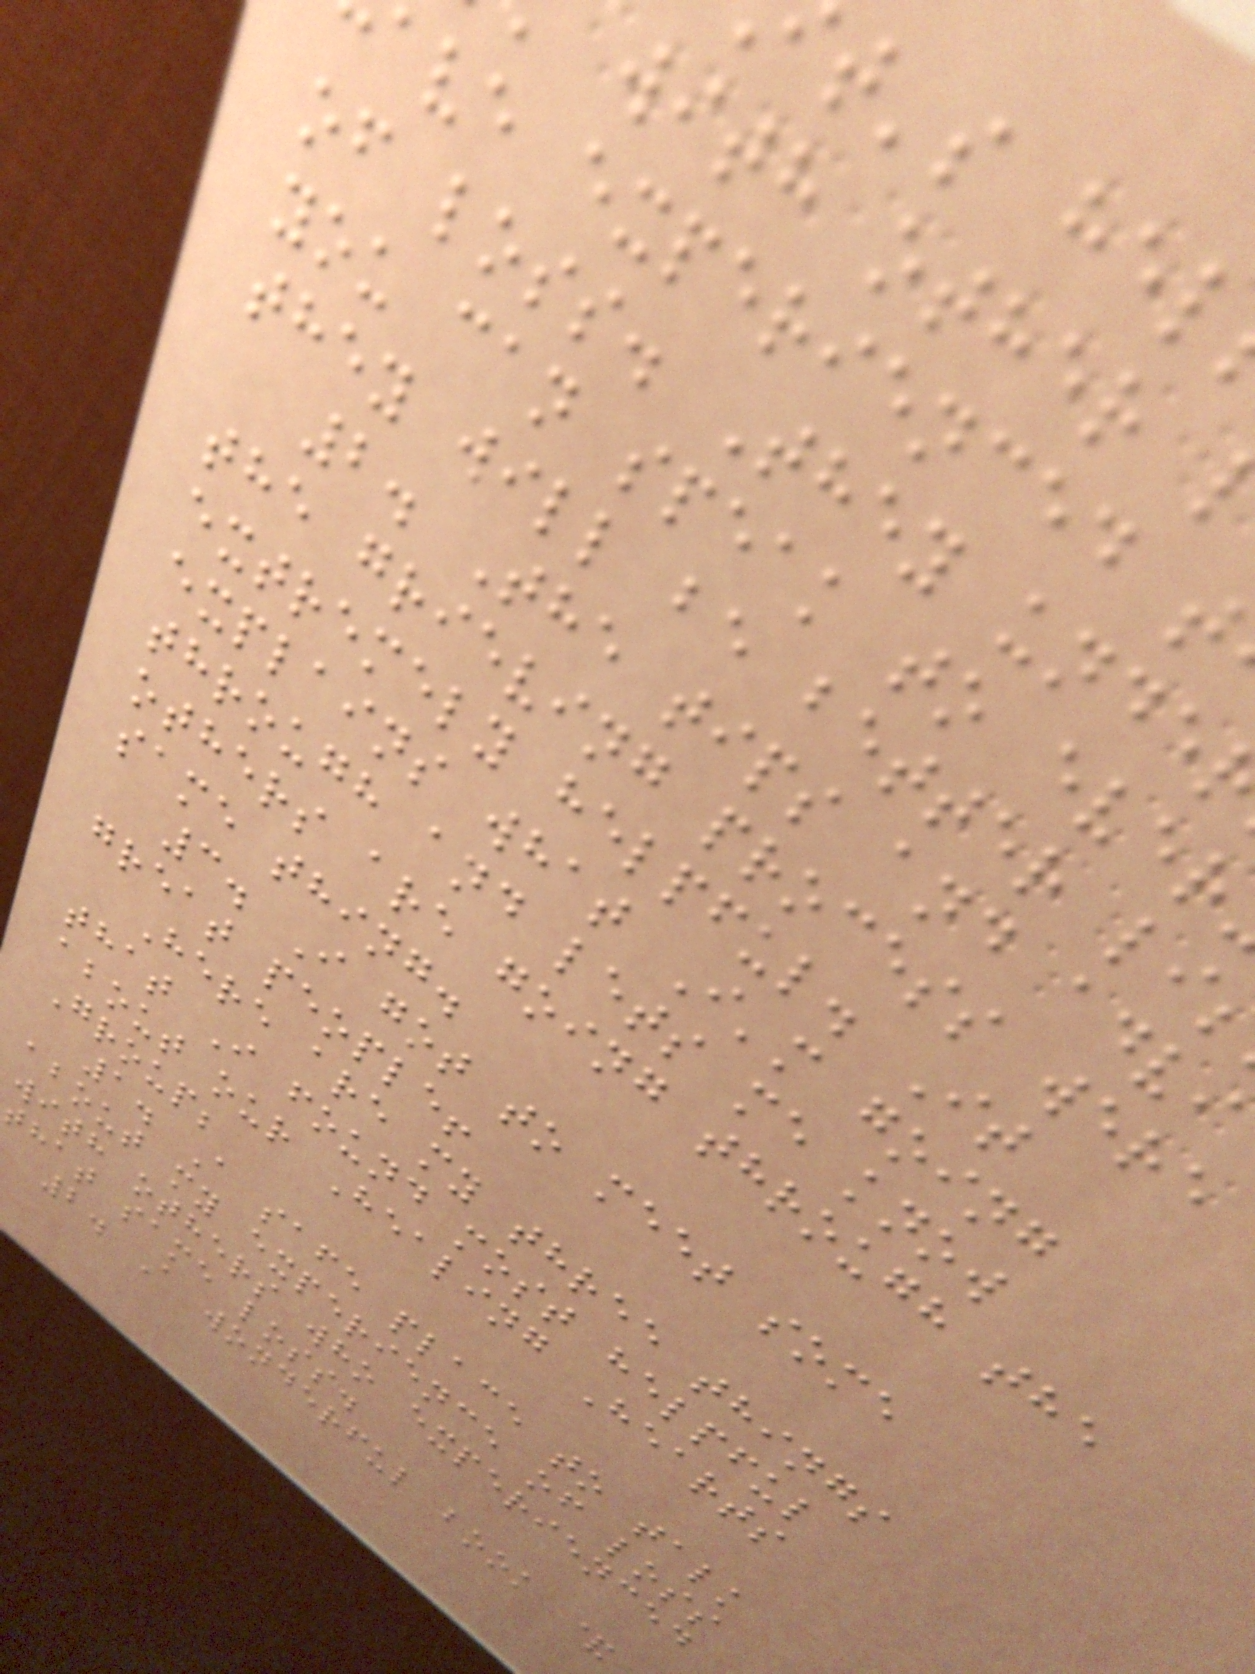t's hel
with other
ave experienced t
of loss. They unde
you can speak to ever
they will be better li
2. The tips and advi
the grieving process were
extremely helpful. It
explains what I'm going
through and lets me know
others are going through the
same thing.
3. I got to meet some
great people!
Here are my three things
that I found most helpful
about our Healing Hearts
Group;
1. A safe place to talk
about my experience of loss
with others who experienced
that same loss.
2. A wonderful book &
